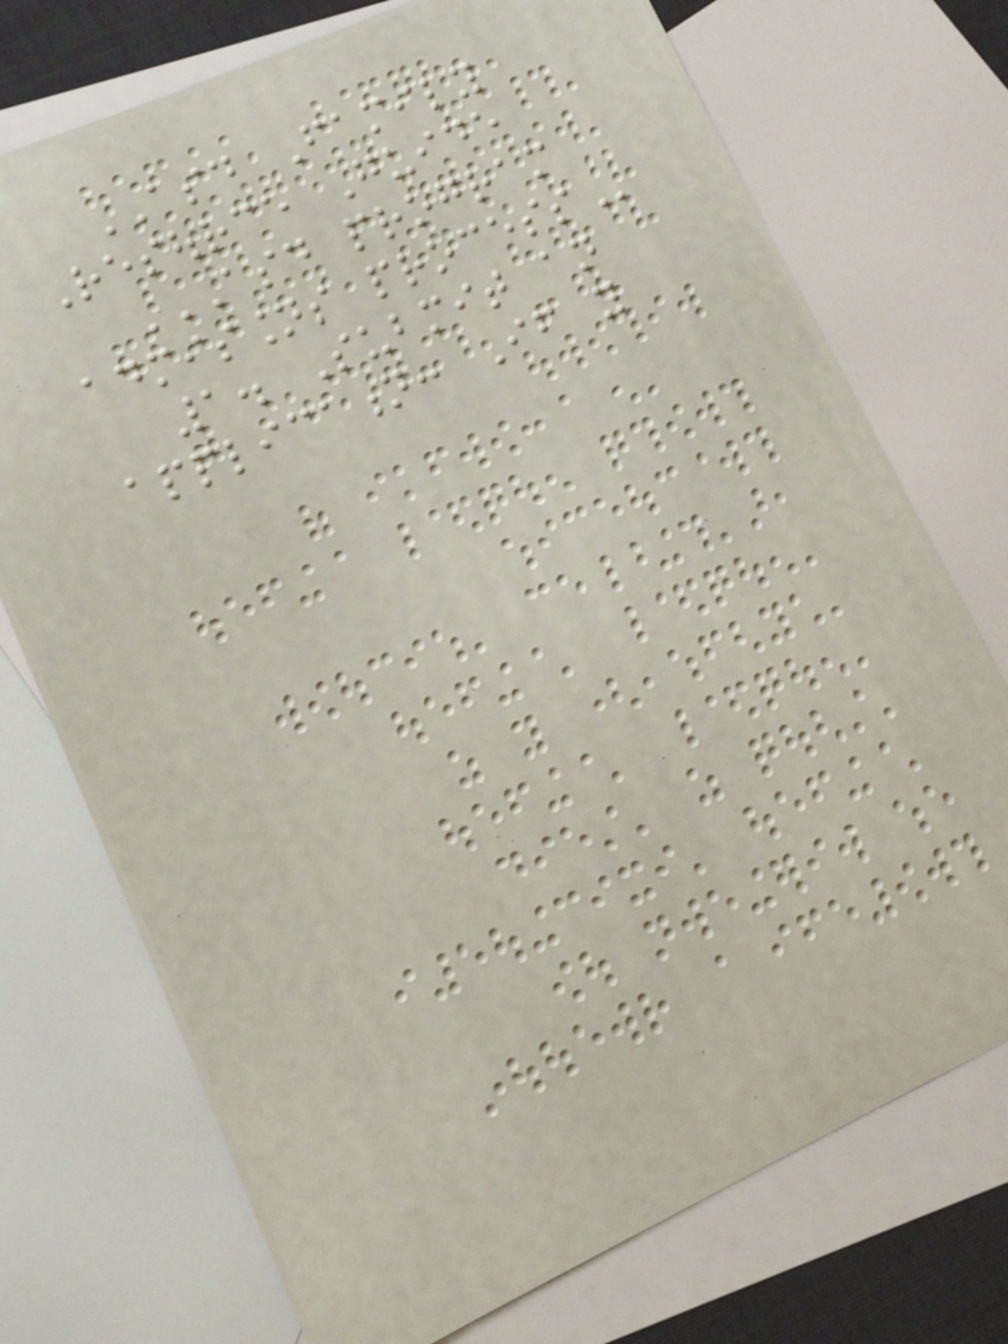ASD Family
Resource Guide
ASD PROGRAM
ADMISSIONS PROCESS
1. Submit an
application: If you
